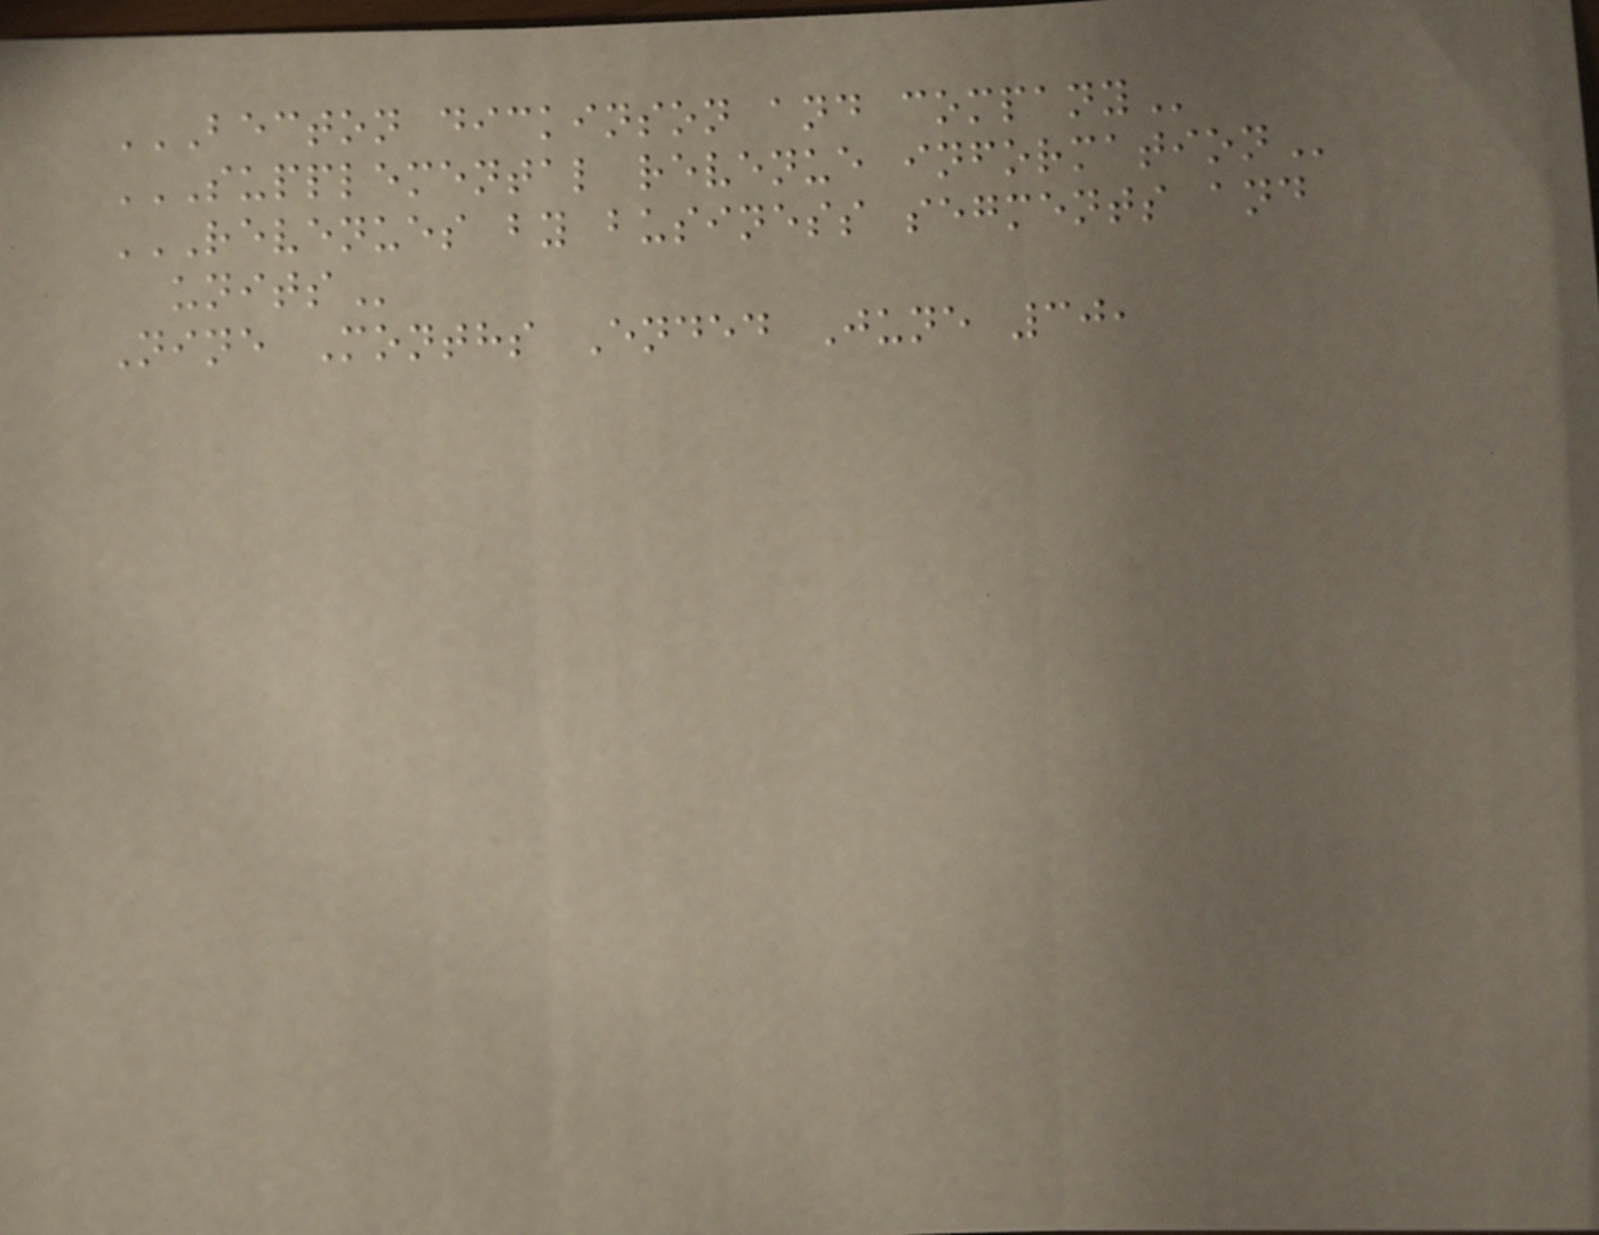BECTON DICKINSON AND COMPANY
SUPPLEMENTAL REVENUE INFORMATION
REVENUES BY BUSINESS SEGMENTS AND
UNITS
Nine Months Ended June 30,
